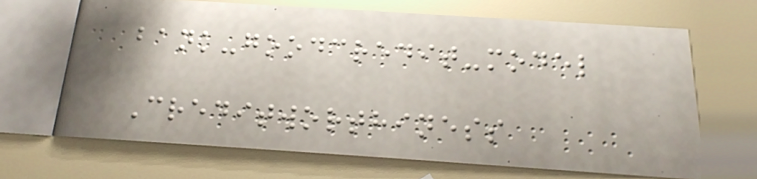bank-goodcredit-model
Creditworthiness
